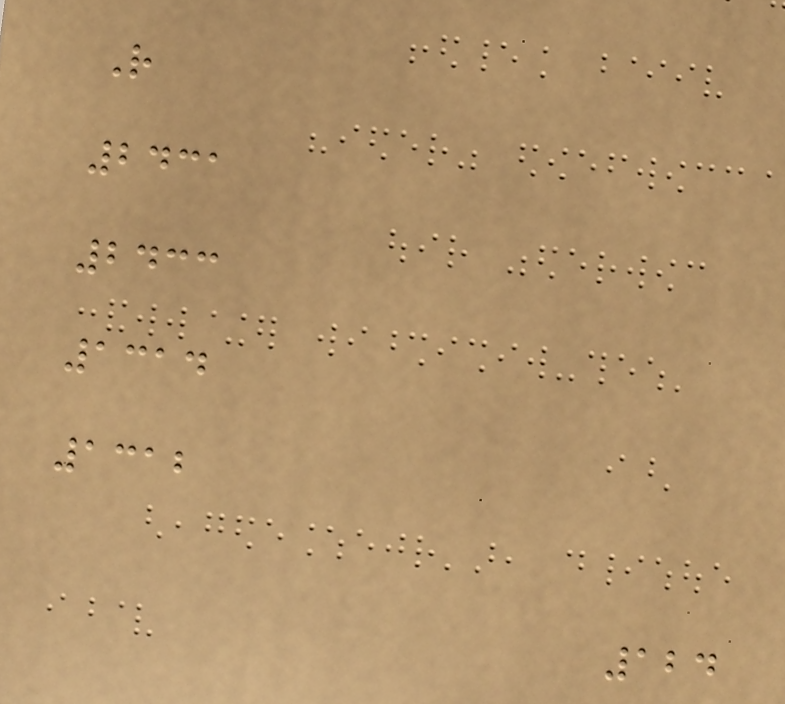R
2431
2433
1314
1312
124
